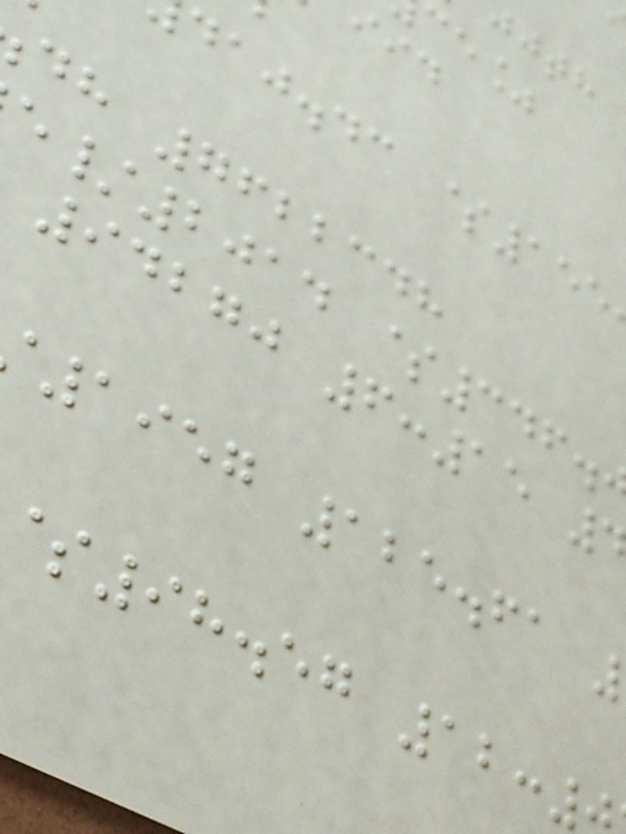daj.dc $155
dh 7622348
/2014 $346.
94270 6:15
1957 125.61
98.57 12:
